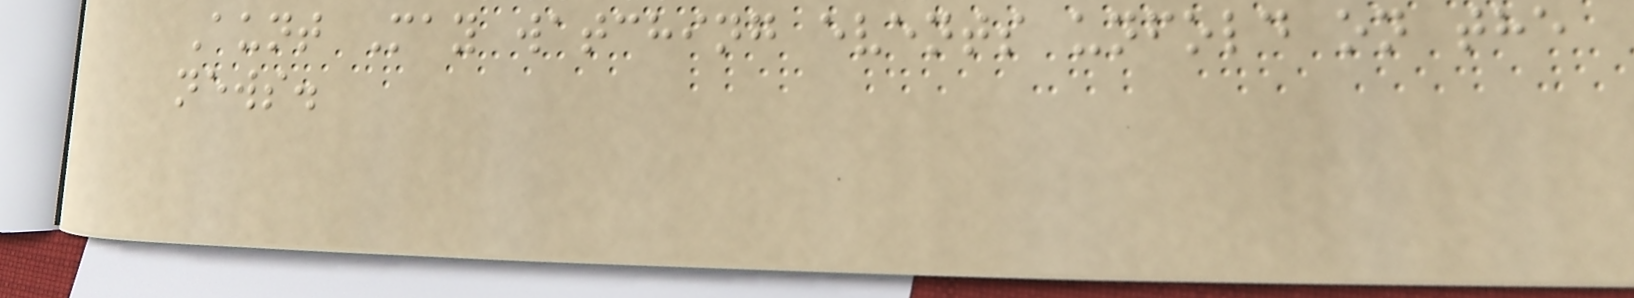Aunt May watching events unfold on the
news.
